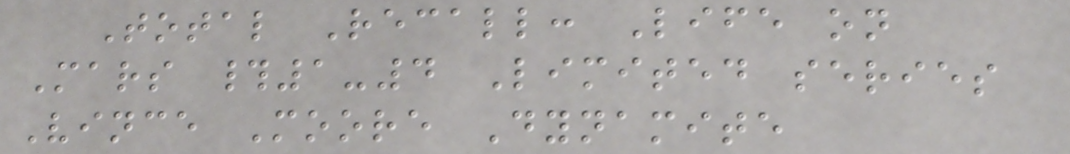Total Recall: Life on
Mars #1-4 Limited series
Vince Moore Dynamite
